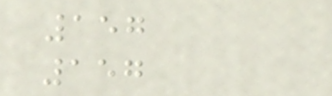157
157
